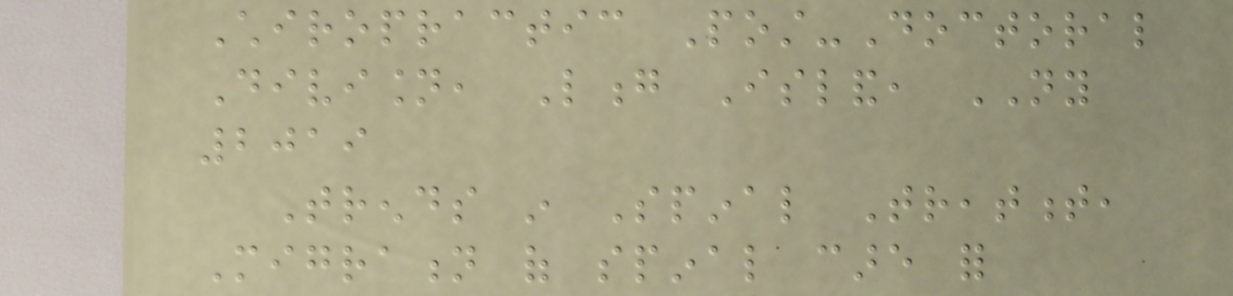Chiropractic Post-Doctoral
Division, Long Island, NY
2019
Trends in Spinal Treatment,
Migration of spinal care for
